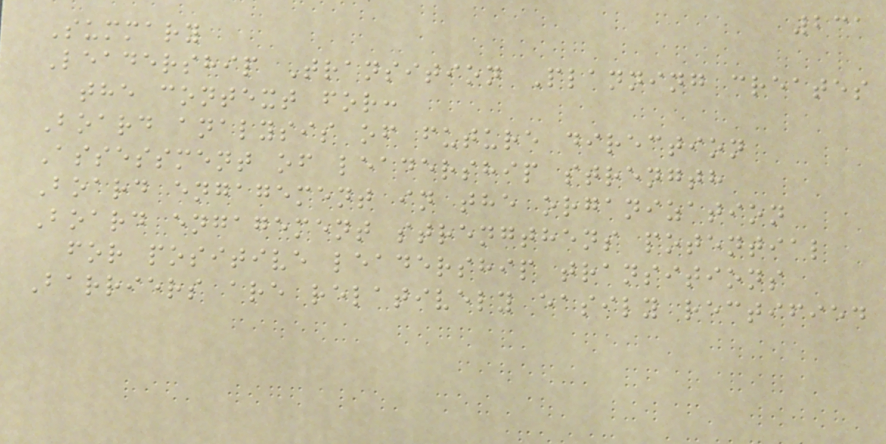231
Summary
Leadership Transition Planning creates
the context for:
Board analysis of future direction
Assessment of leadership strength
Board engagement in the organization
Board engagement strengthens potential
for positive leadership transitions
Barriers are relatively easily rectified
